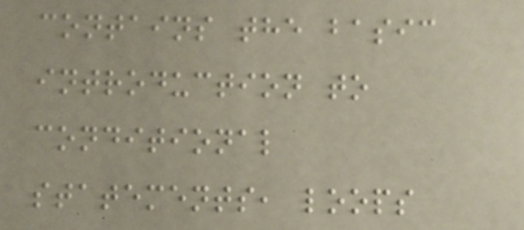contains the basic
introduction to
conditional
statements, loops
